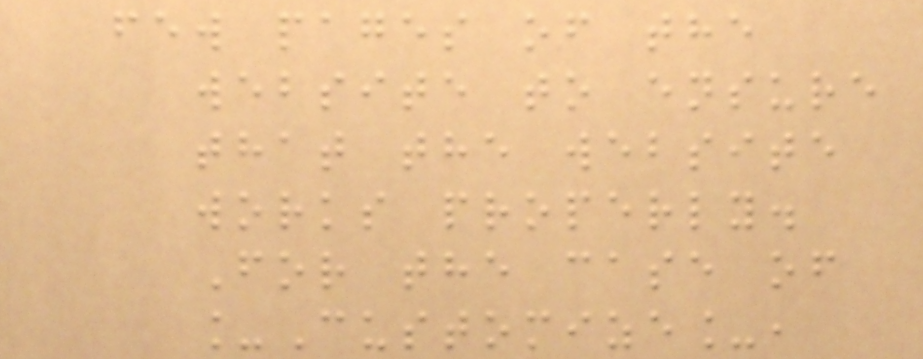few pages of the
website to ensure
that the website
works properly.
For the case of
_Customize_,
